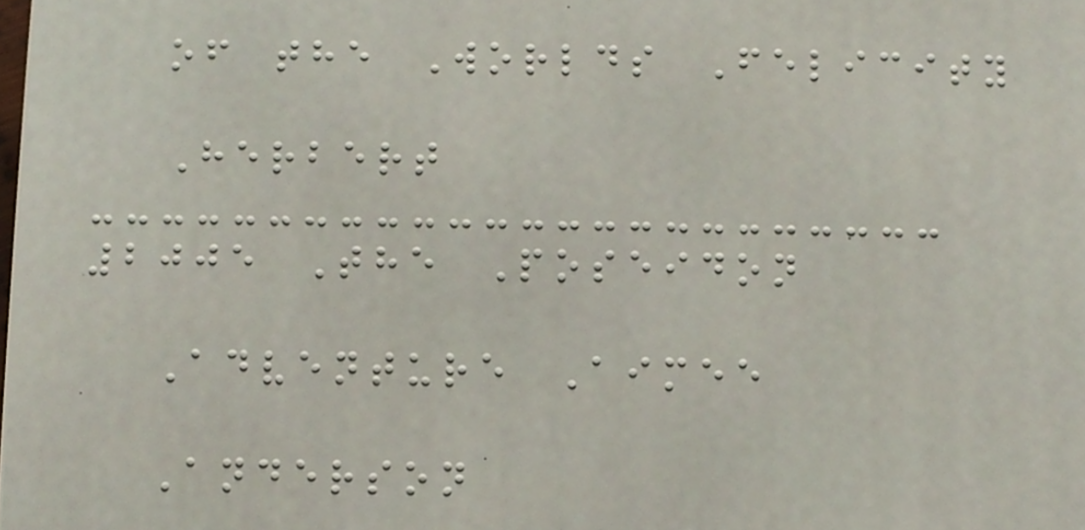of the Worlds Felicity
Herbert
2005 The Poseidon
Adventure Aimee
Anderson
